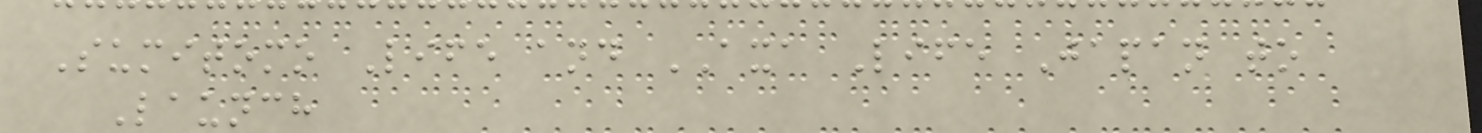Sumitomo Life and AXA Life Japan to
Launch
